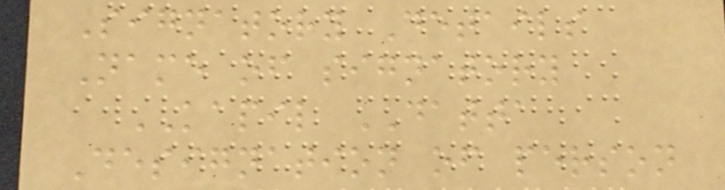Signatory Details
Name of signatory
KAPIL DATTA
Designation of person
